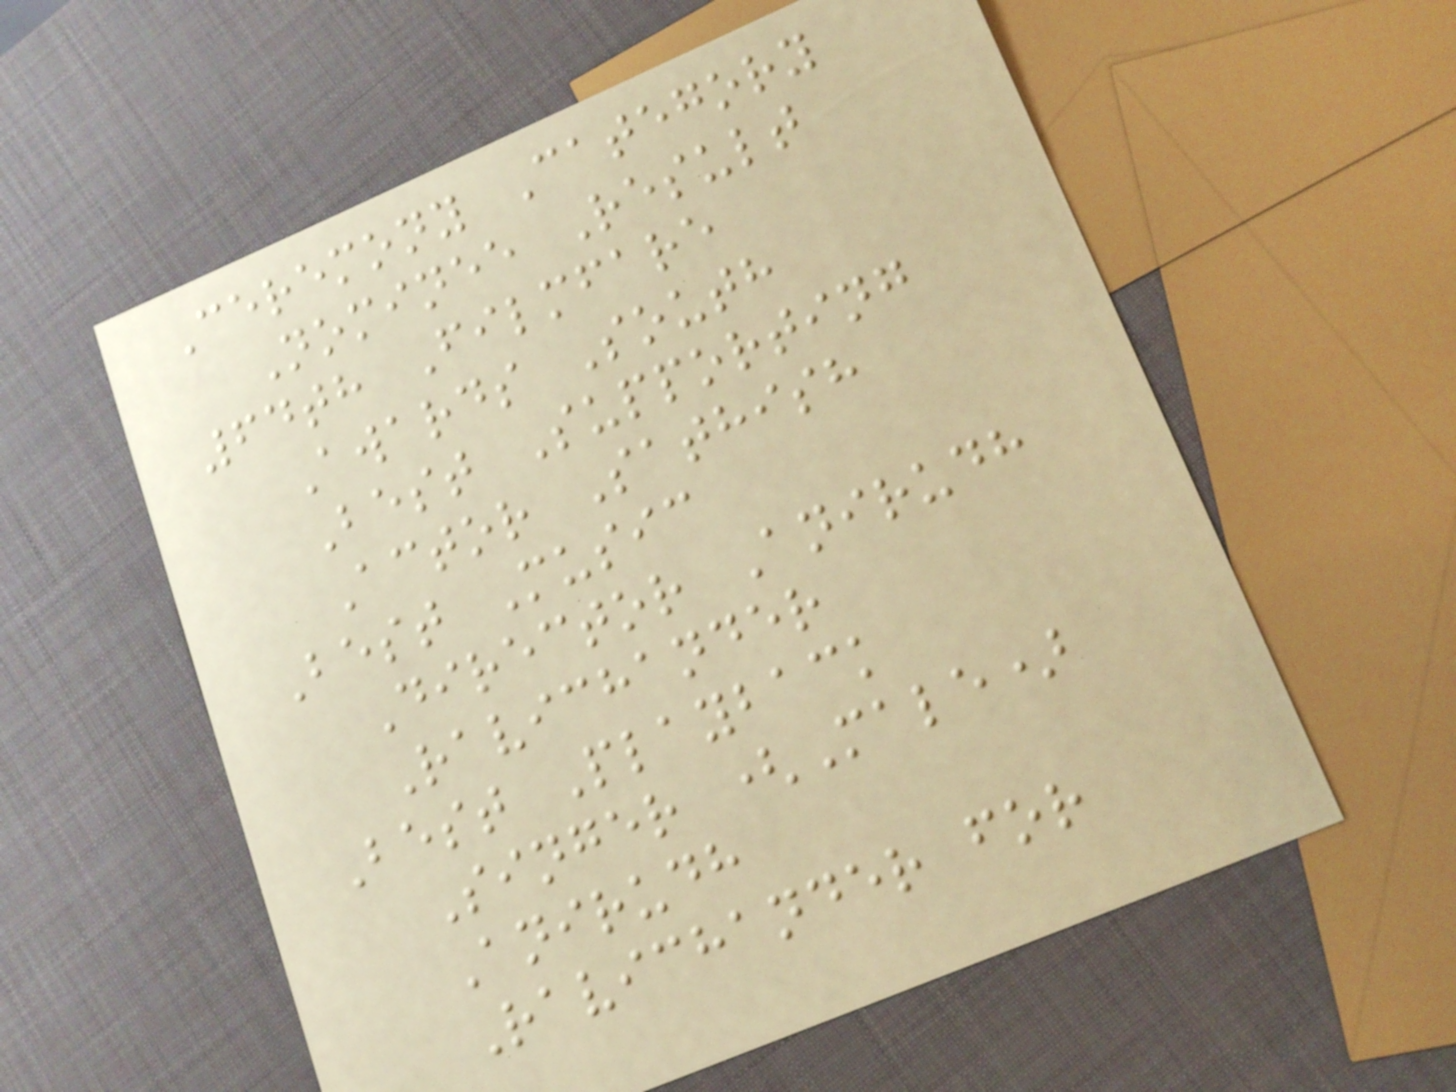Ceremony Category
Nominee Result
64th Filmfare
Awards South
Best Supporting
Actor Sathish
Best Music
Director Anirudh
Ravichander
Best Playback
Singer (Male)
Anirudh
Ravichander for
